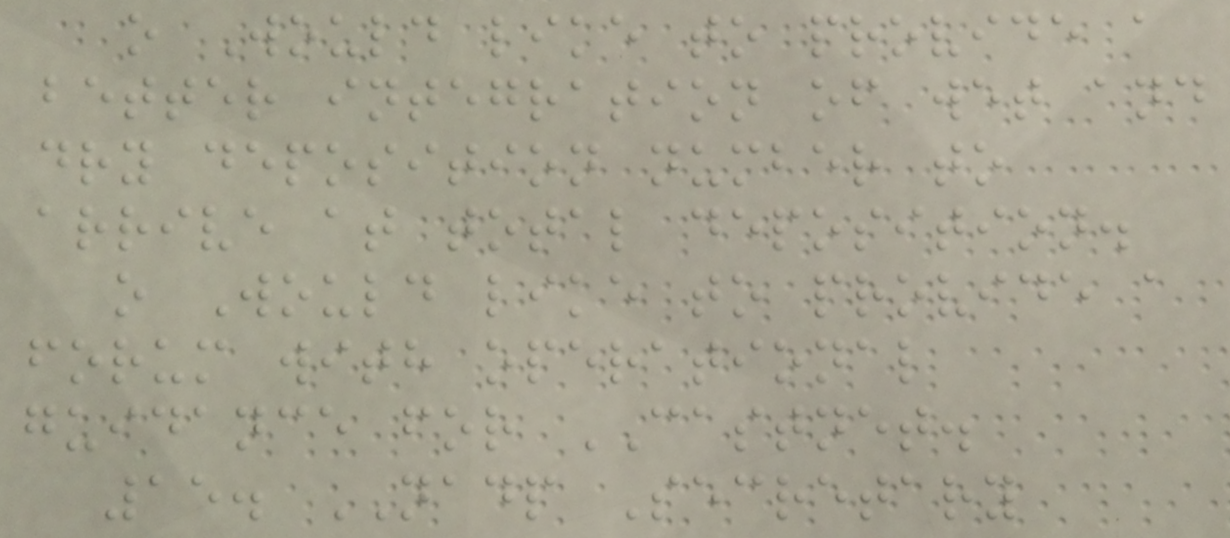o Would like to provide a
better integration of wet and
dry deposition number to
arrive at total deposition.
o Would like to provide a
forum with operational
guidance for CASTNET.
15. NADP Secretary
